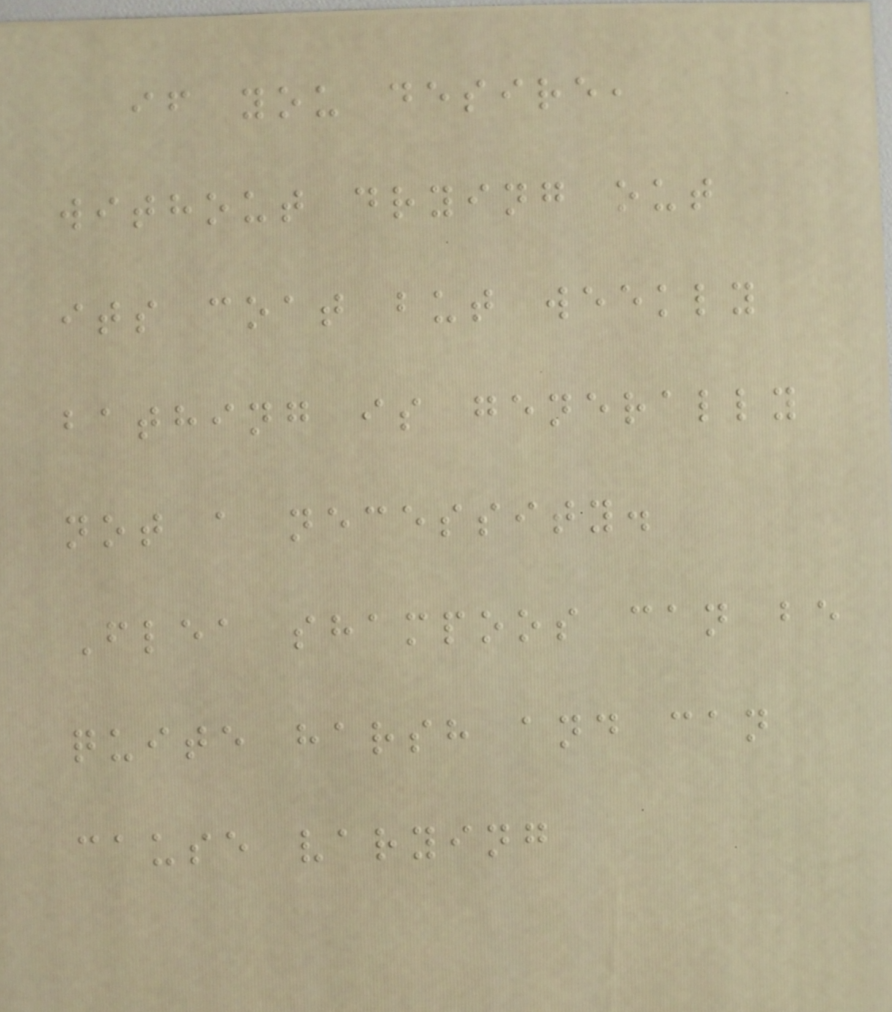if you desire,
without drying out
its coat but weekly
bathing is generally
not a necessity.
Flea shampoos can be
quite harsh and can
cause varying
